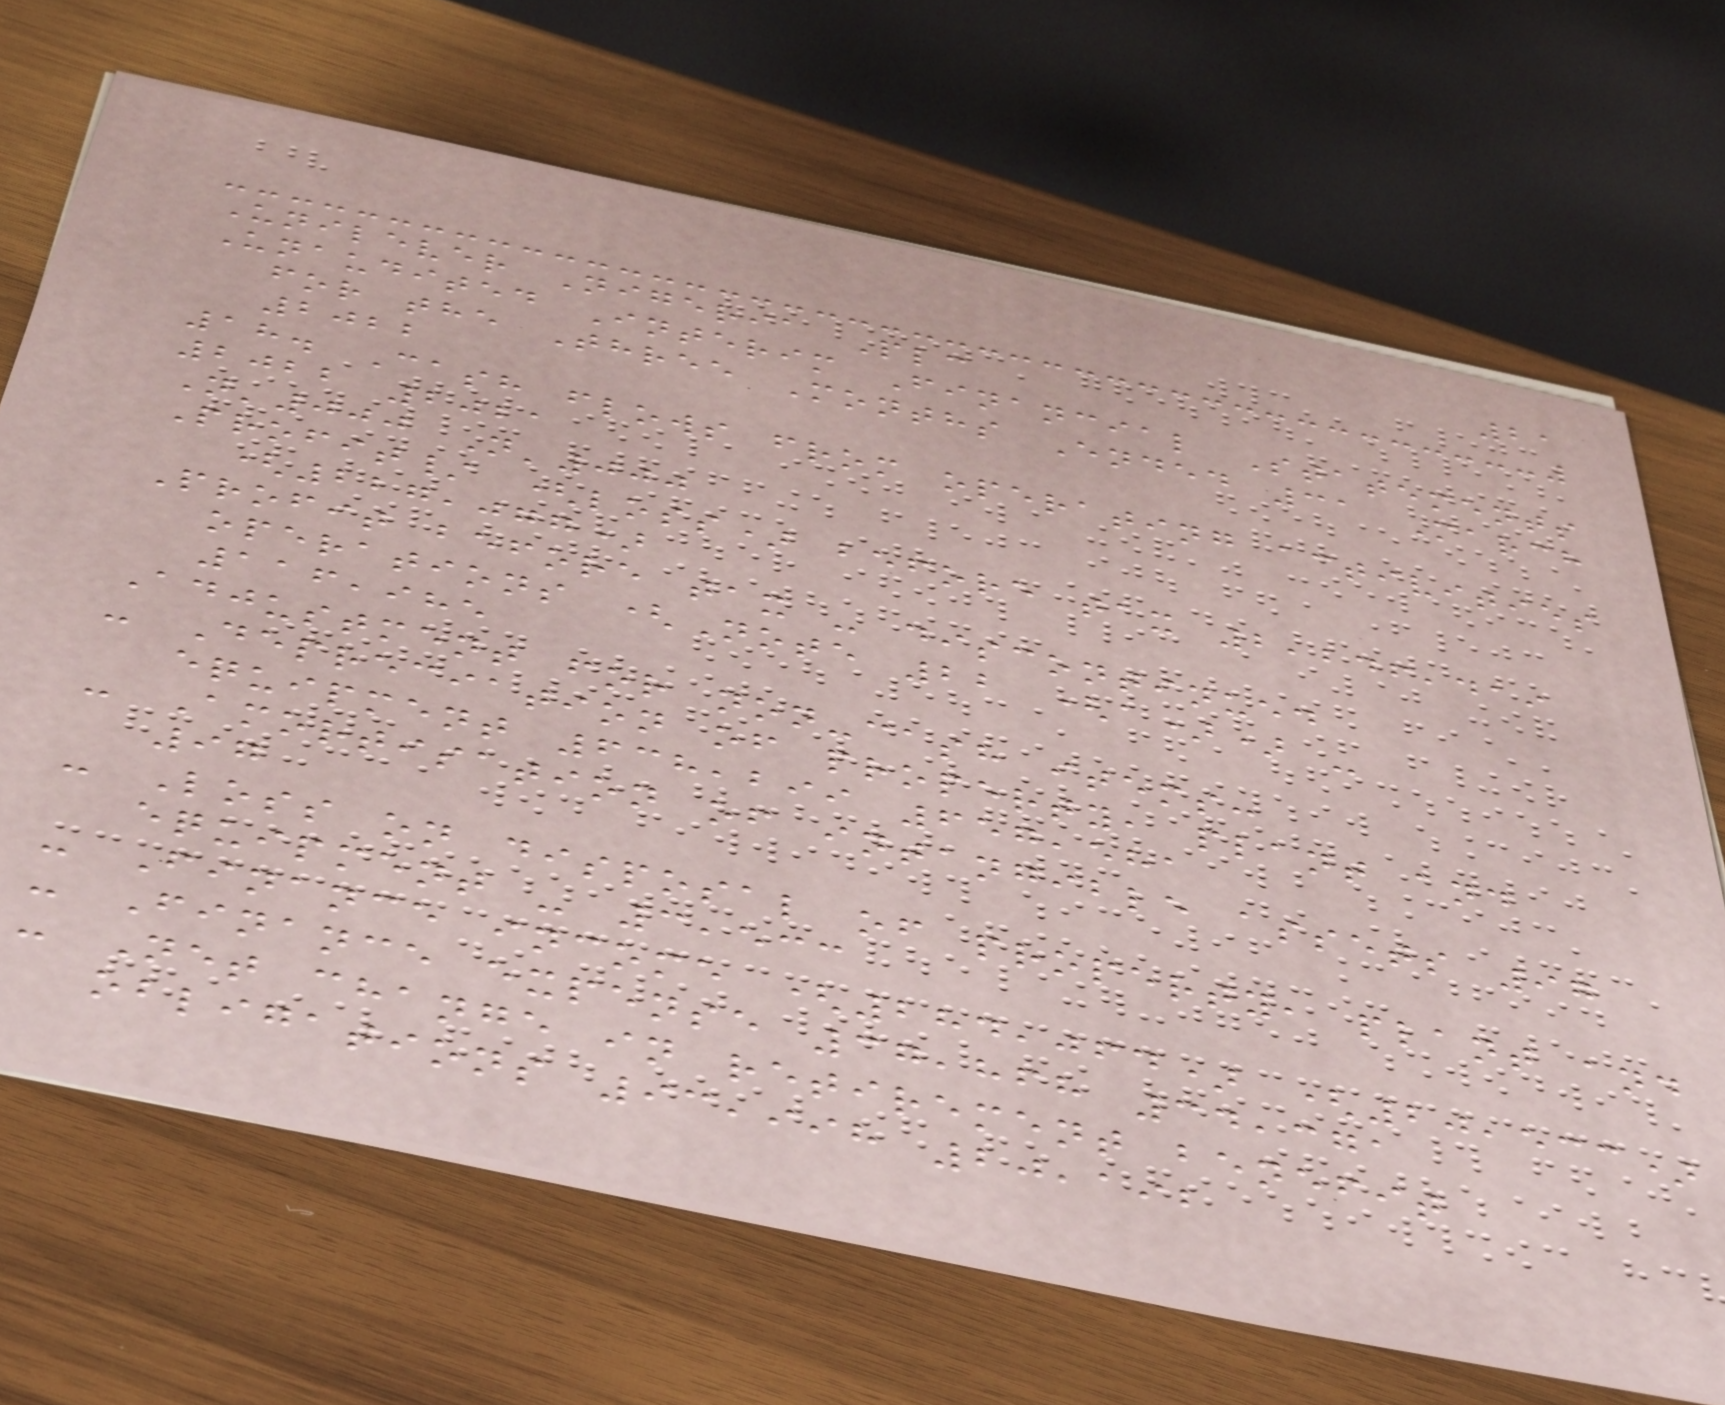21
Unilever Nigeria Plc
Unaudited Interim Financial Statements
for the Three Months Ended 31 March
2022
18. Cash flows from operating activities
2022 2021
N'000 N'000
Profit/ (loss) before tax 2,246,419
(227,077)
Profit before tax - discontinued
operations (Note 22 (a)) -
116,985
Adjustment for non-cash items:
- Depreciation of property, plant and
equipment 638,299 657,581
- Amortisation of intangible assets 97
97
- Loss on disposal of property, plant and
equipment - 3,533
- Finance income (284,064) (20,533)
- Finance expense 37,868 34,371
- Net change in retirement benefit
obligations 93,998 20,192
